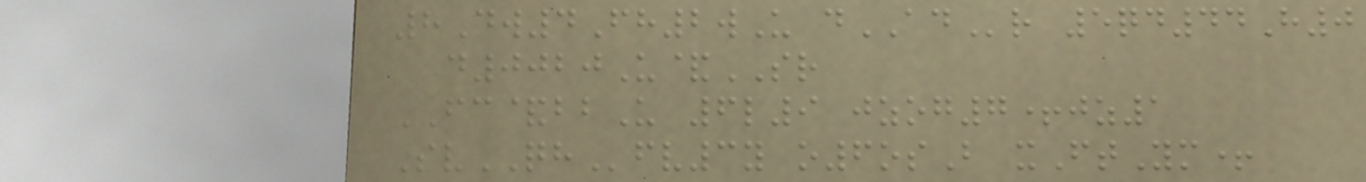8Dw4Fh2wU dADr 5qd44H0
d0020U&SR
FC&bbU 6l9 jzog7+jz1
SvQHfv3y o6osB xFtYm+
